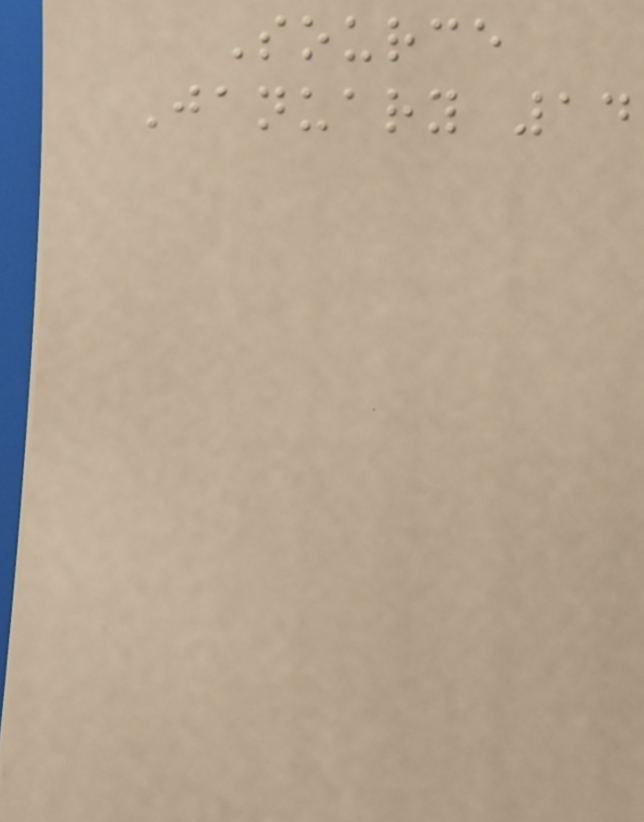Source
January 14
